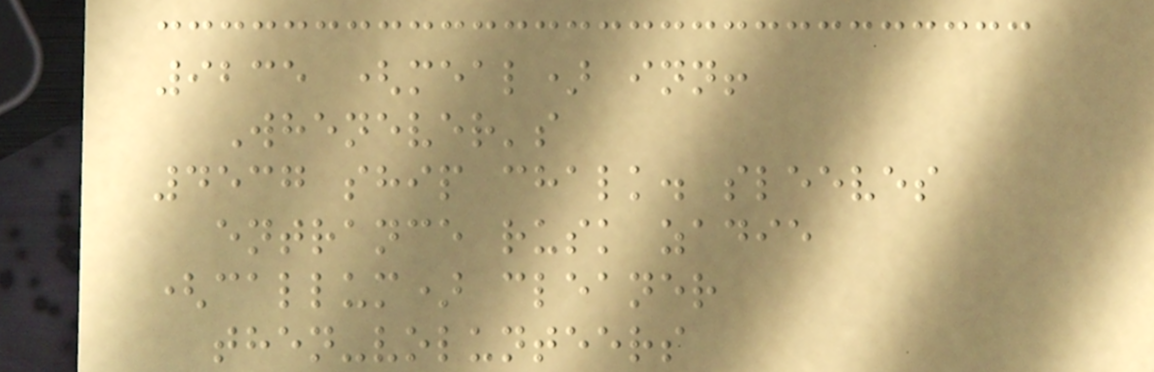9235 (meal) inn!
Whenever's
4537 ship chalk. sleeves
entrance rusk zadie
(callum) cleaner
then-volunteers
